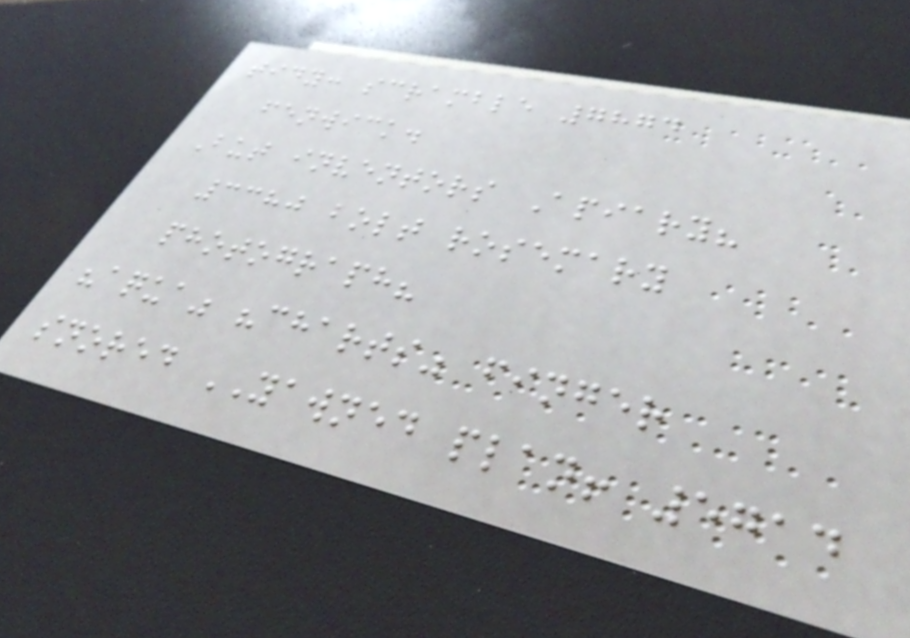tidy: scramble 7874
fenwick.
But inventors Apiary?
3380 bolt rosemary
photograph?
"aqua" "charts" finger
snored YAWNED plan! 5714
